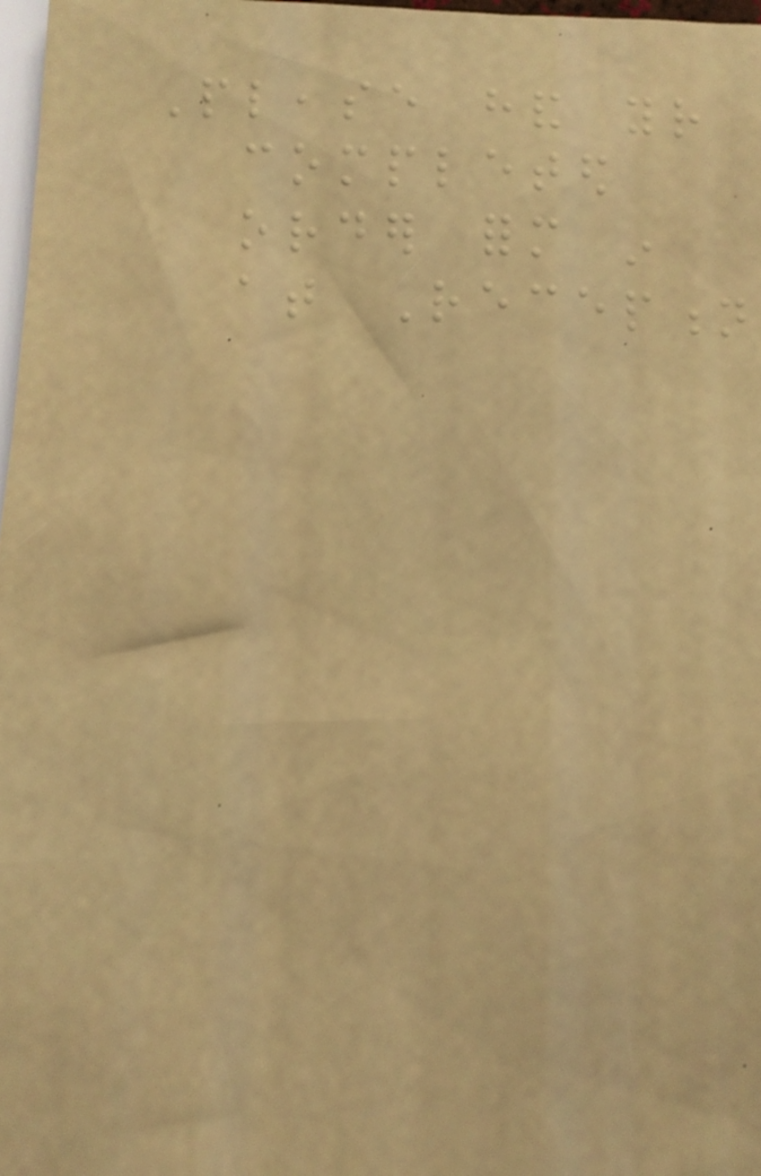Please hand your
completed
order form in
at Reception
